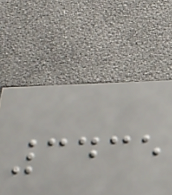3435
